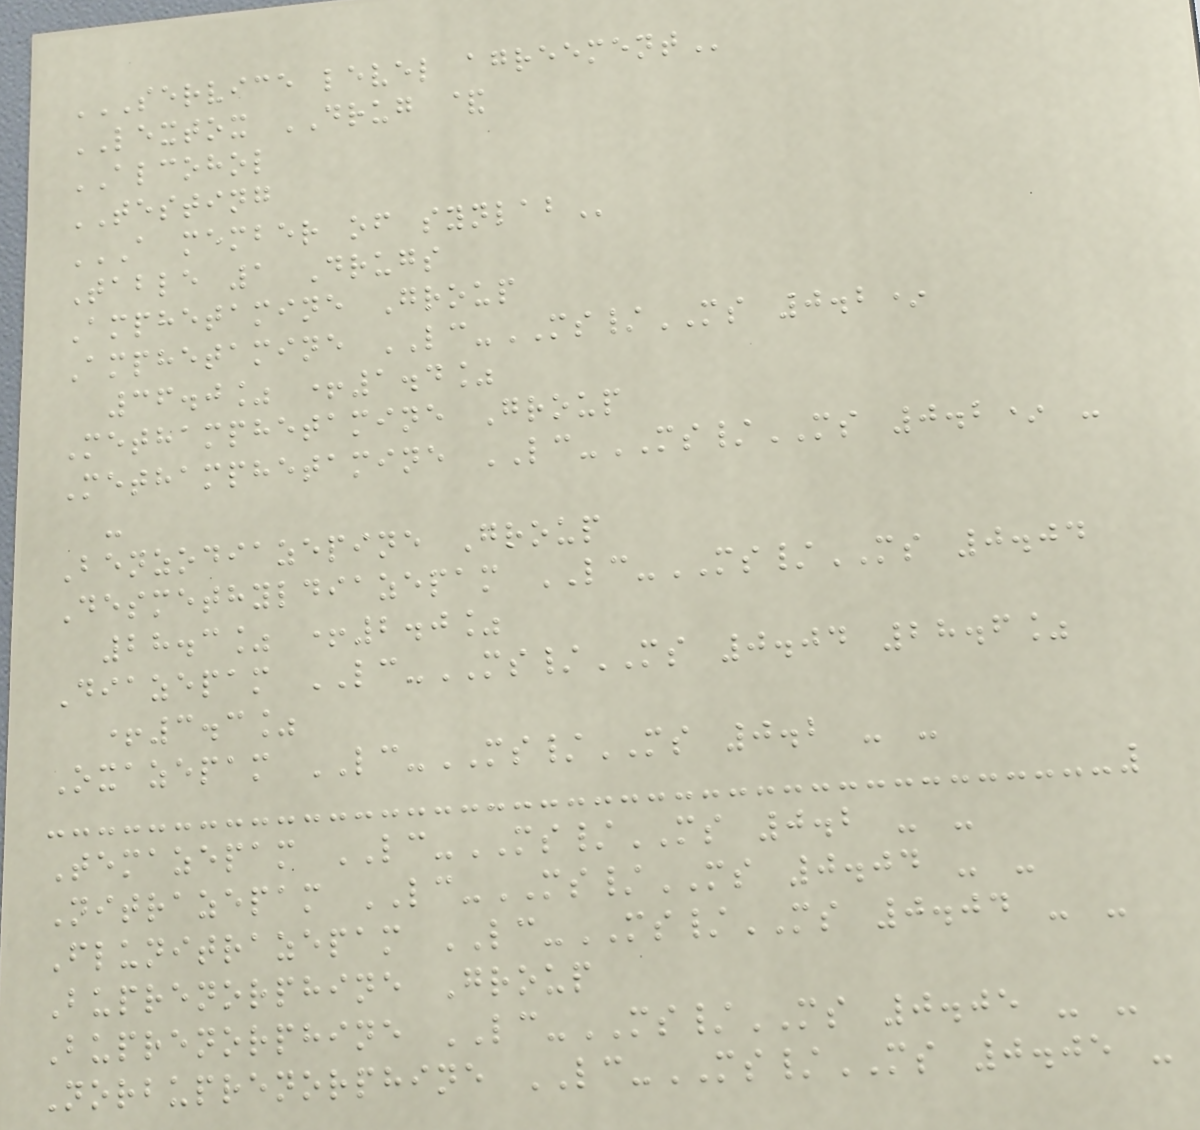SERVICE LEVEL AGREEMENT
LEXTOX DRUG &
ALCOHOL
TESTING
A MEMBER OF SYNLAB
Table 1 Drugs
Amphetamine Group
Amphetamine LC-MS/MS 0.2*
36.0% +1.4%
Methamphetamine Group
Methamphetamine LC-MS/MS 0.2* -
-
Benzodiazepine Group
Desmethyldiazepam LC-MS/MS 0.04
28.3% +2.0%
Diazepam LC-MS/MS 0.04 28.6%
+3.3%
Oxazepam LC-MS/MS 0.2 - -
Temazepam LC-MS/MS 0.2 - -
Nitrazepam LC-MS/MS 0.04 - -
Flunitrazepam LC-MS/MS 0.04 - -
Buprenorphine Group
Buprenorphine LC-MS/MS 0.05 - -
Norbuprenorphine LC-MS/MS 0.05 -
